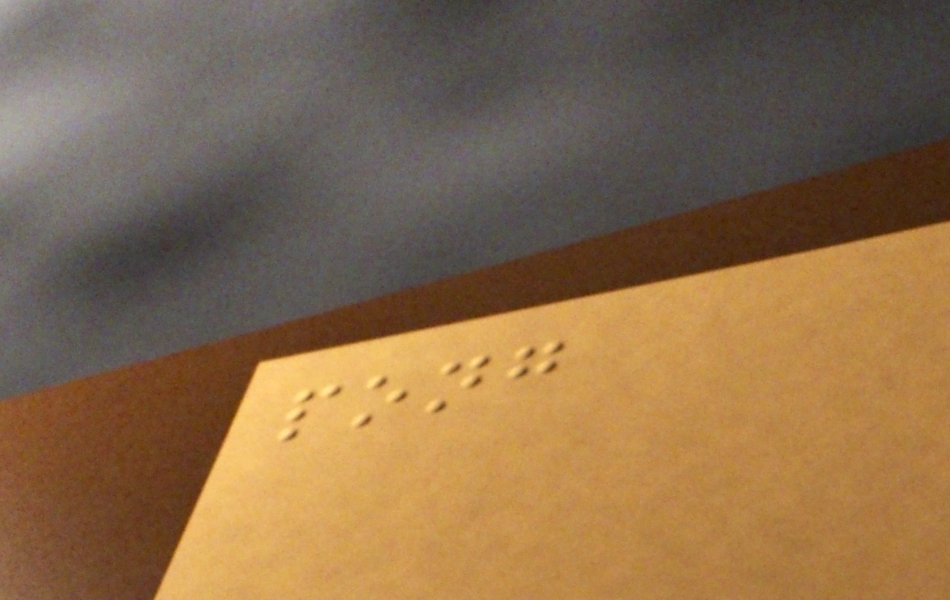pong
